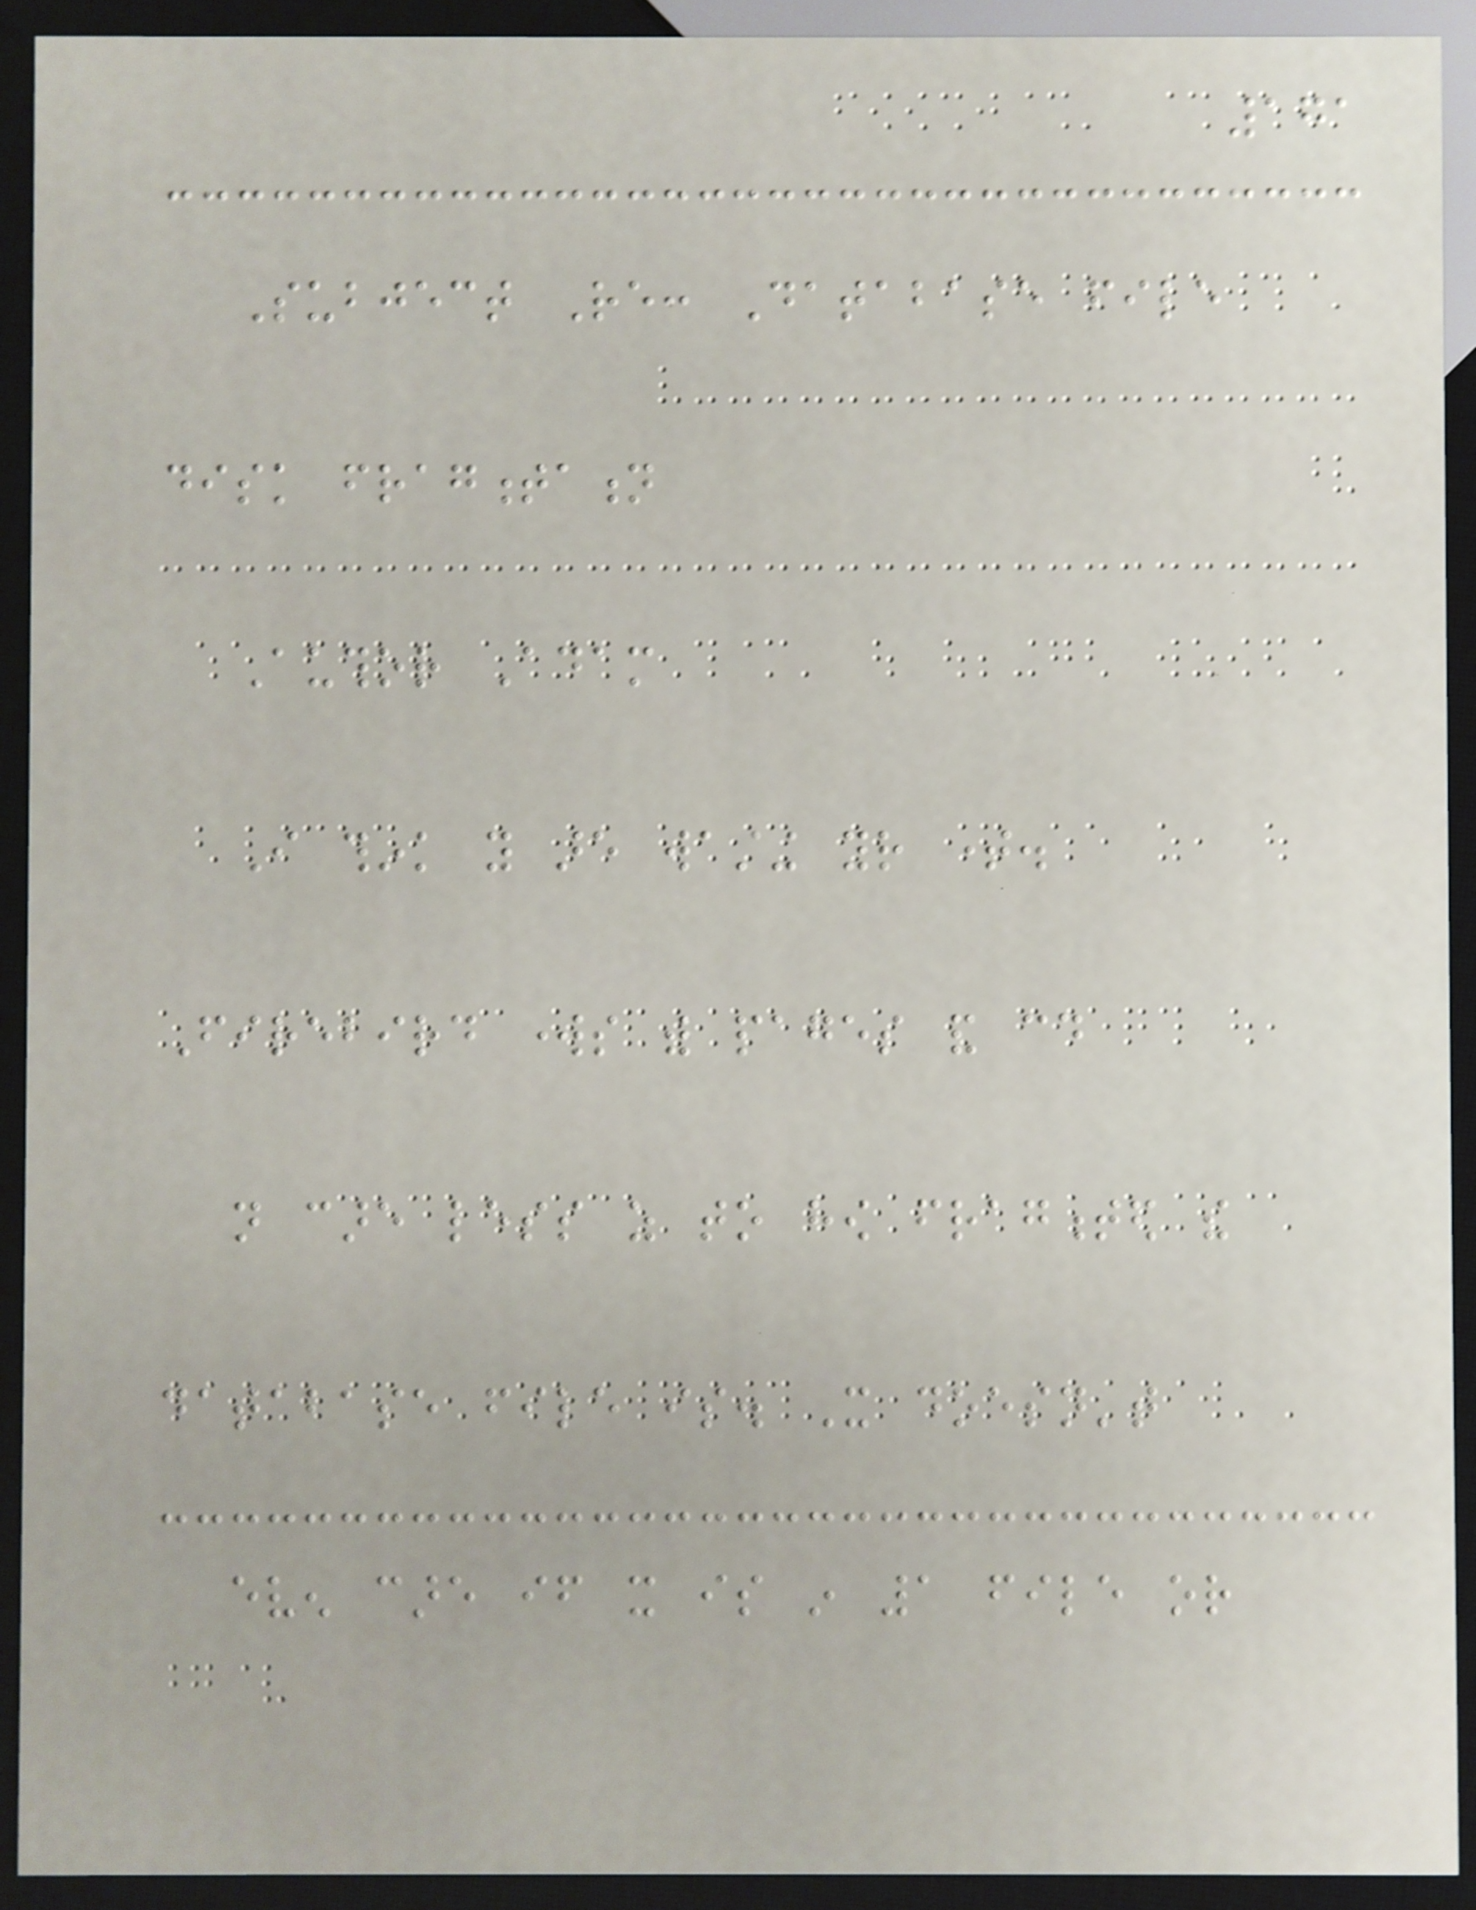171
Subject Re: Database file
disk fragmentation
Author Adam
I think you are wasting your time.
Firebird works with pages and could
not care less as to how fragmented the
database file is. It doesn't
even care if it is in 1 file or
